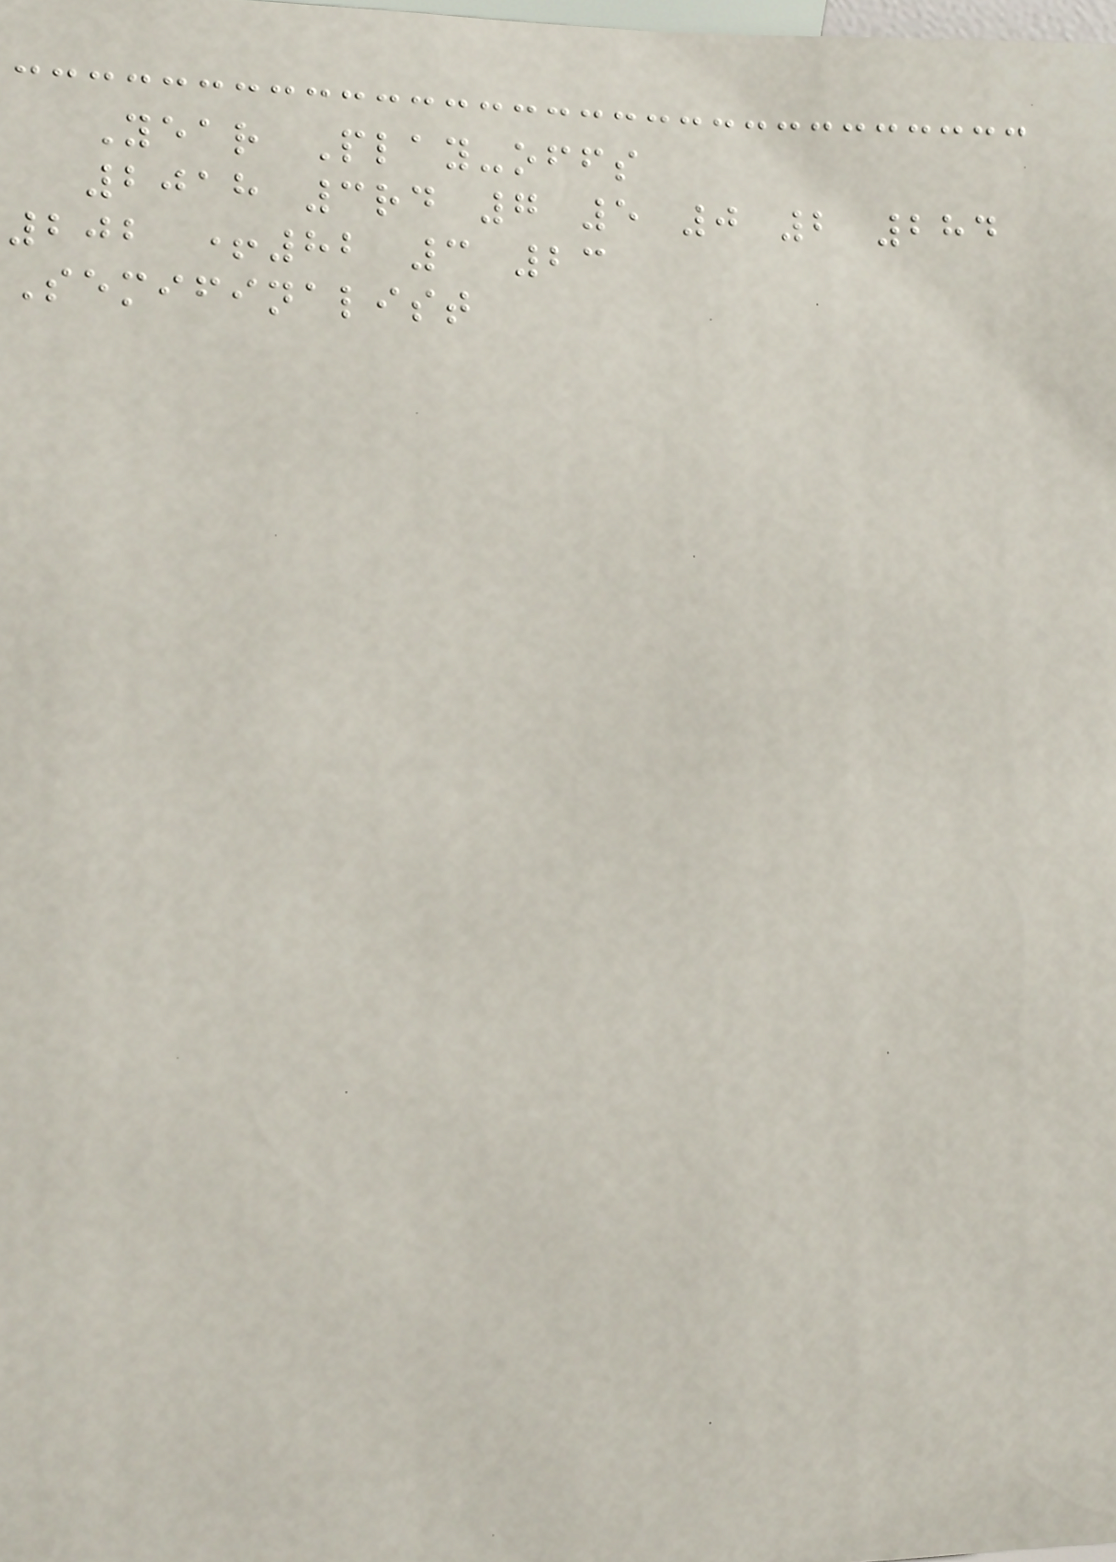Year Play-offs
2018 3rd 7 5 0 2 284
202 +82 3 23
Semifinalist
